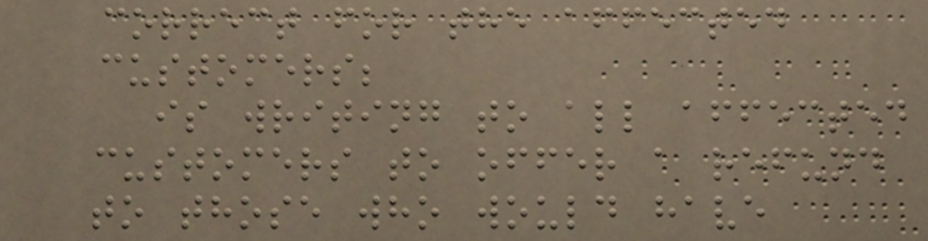correct for the affected
customers;
is writing to all affected
customers to offer a refund
to those who would have
